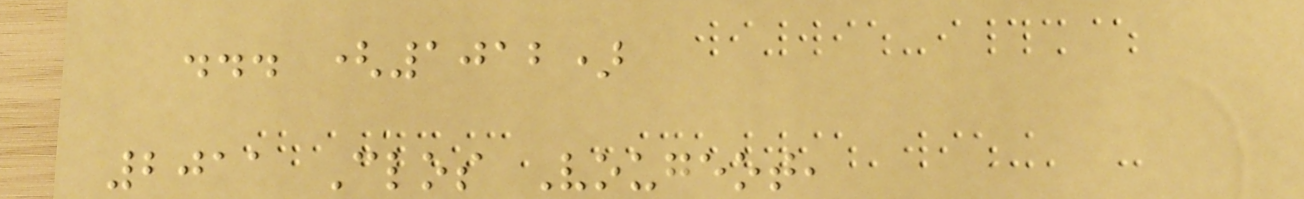... (1012)
2011 Clos Vougeot,
